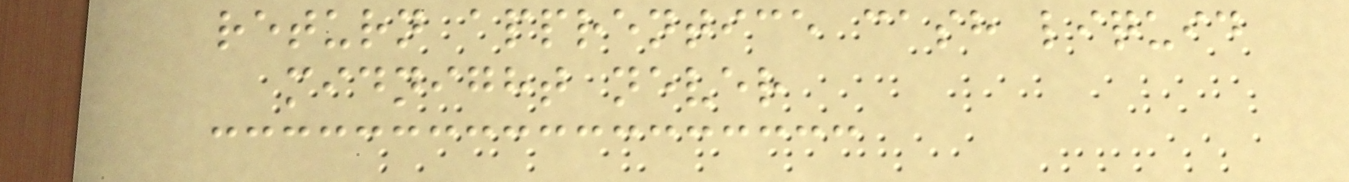return apprentice cash liquid
midnight never
